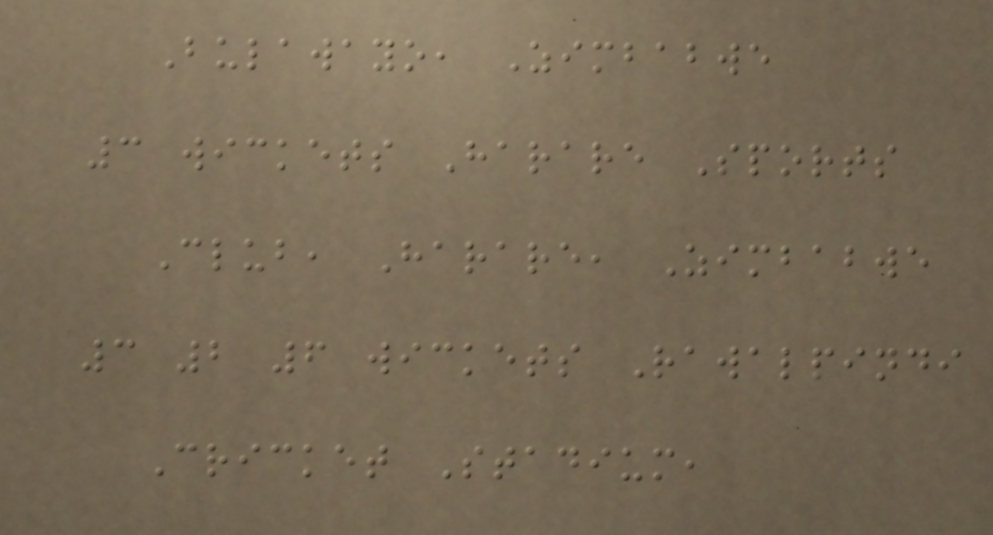Bulawayo, Zimbabwe
3 wickets Harare Sports
Club, Harare, Zimbabwe
3 2 6 wickets Rawalpindi
Cricket Stadium,
